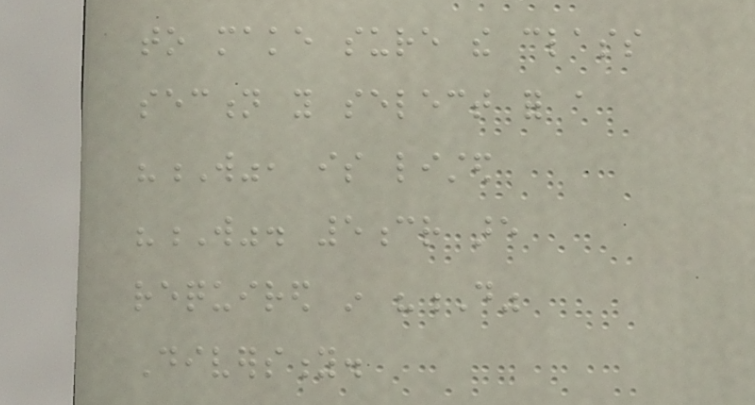to make sure the class
section you select for a
"W", is listed
"W". 5cr are
required in "D"
Diversity.
